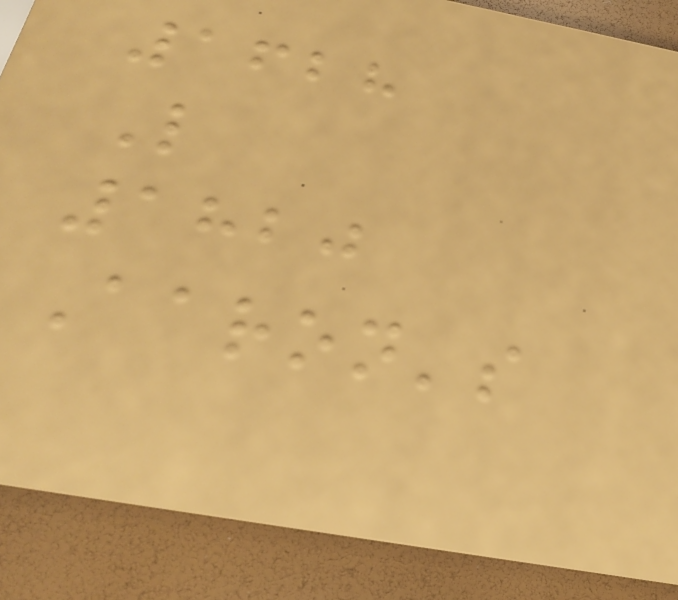1628
L
1820
Aaron's
